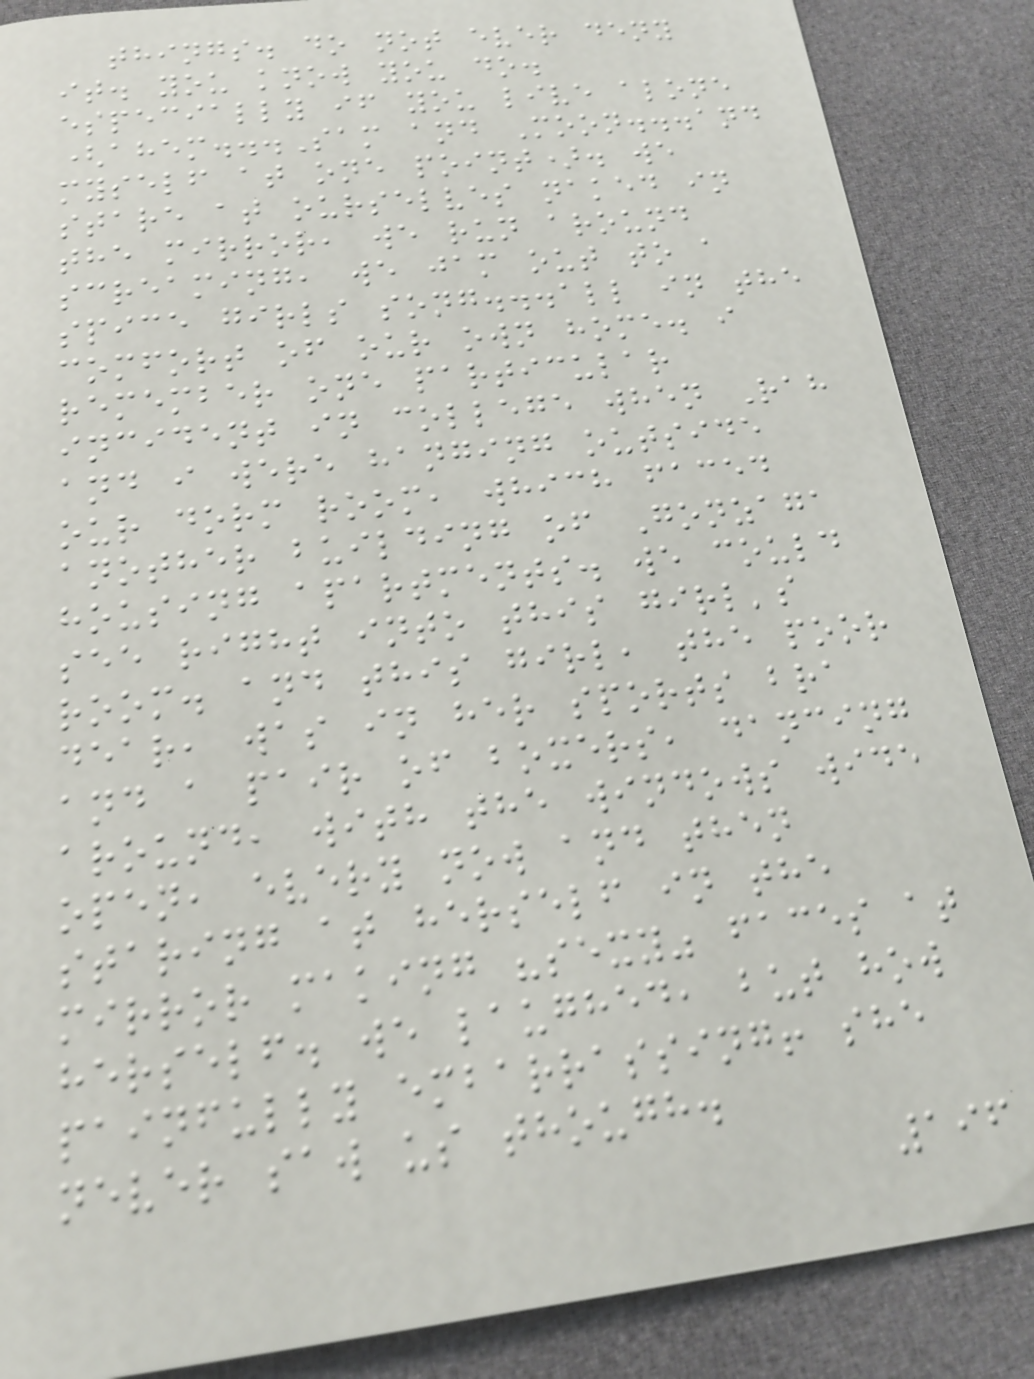things. do not ever deny
it. you know you do.
especially if you live alone
(ahem...Sam and Moon...and
myself at one point). we
stare at ourselves naked in
the mirror, we run around
screaming, we jam out to a
spice girls song...all in the
comfort of our own home. i
remember one particular
incident in college when Rah
and i were hanging outside
our dorm room, which faced
another building of Gonzaga
housing apartments. we could
see right into this girl's
room. and this girl, the poor
dear, was in her sports bra
and a pair of boxers, dancing
around, with the windows wide
open, every now and then
staring at herself in the
mirror making "sexy" faces at
herself. we laughed, but how
painfully embarrassing! she
never saw us though.
196
